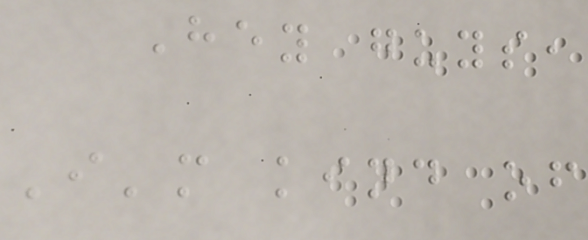Hey guys,
I'm kind of
